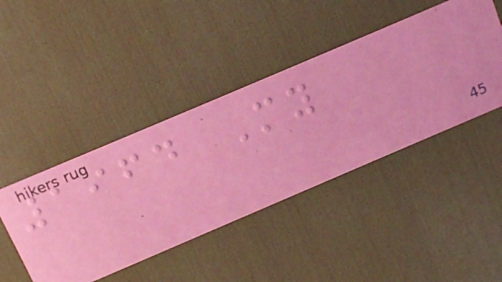1964 My
